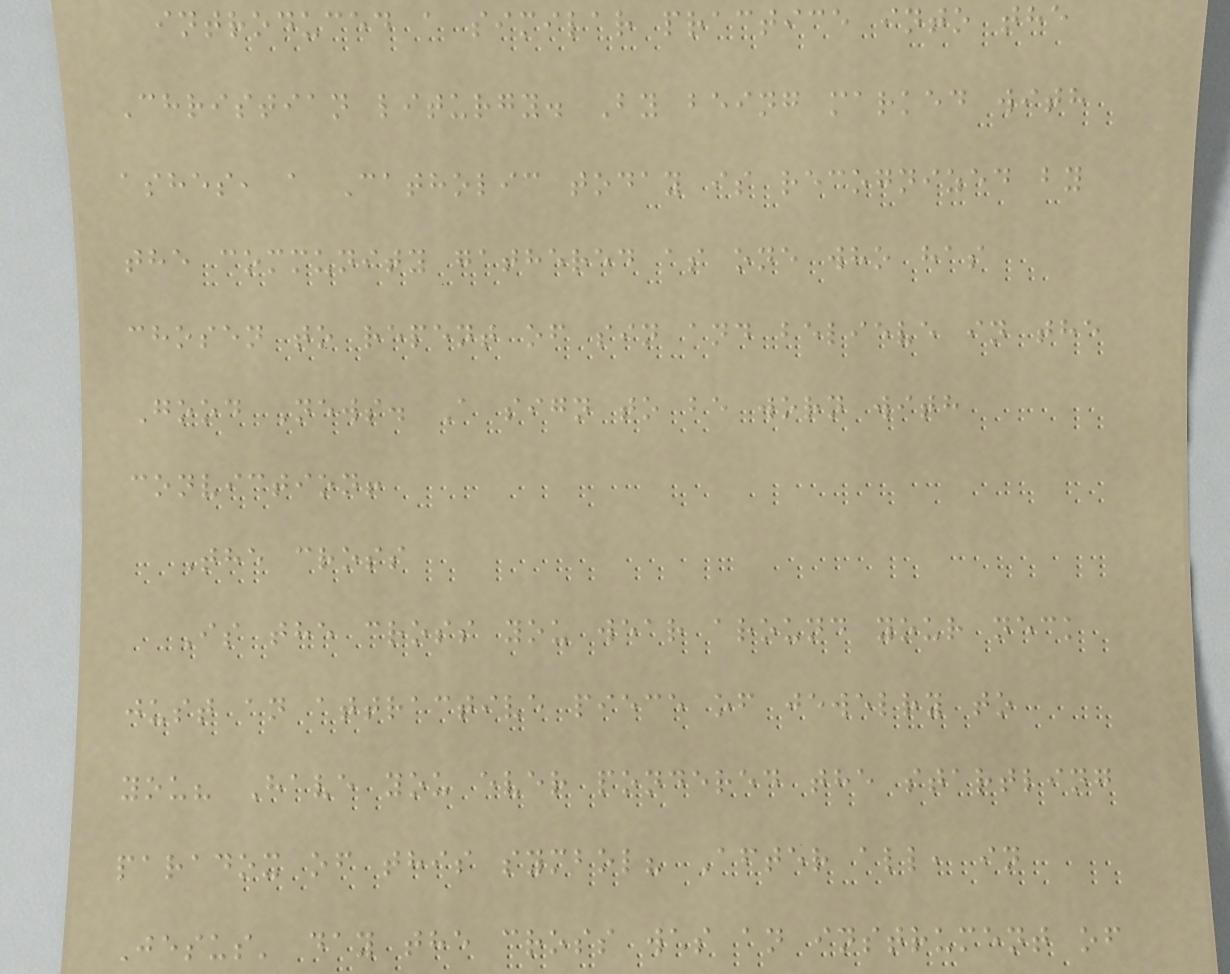introduced a similar practice into the
Christian liturgy. By being marked with
ashes, a Catholic today is recognized by
the community gathered as one who has
chosen to repent of sin and believe in the
Good News. A sign to be worn with
conviction!
The cross
Is the cross you wear around your neck
just an attractive piece of jewelry to
you? Have you ever pondered the startling
paradox of this symbol? After all, in
Jesus' day the cross was an instrument of
